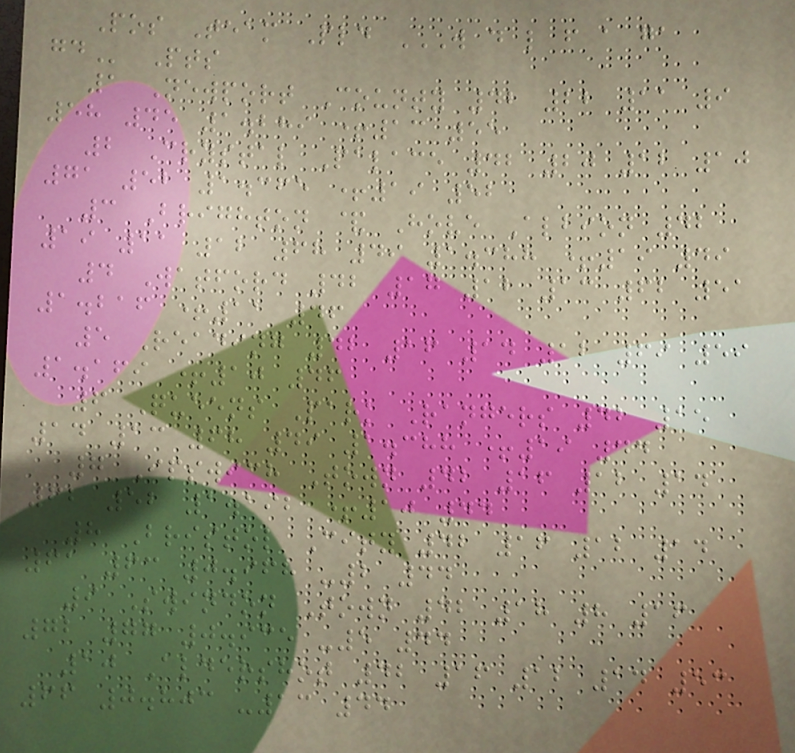Pos Team Pld W D L F A GA
GD Pts
1 Newport County 42 22 11 9
58 45 1.289 +13 55
2 Crystal Palace 42 20 12 10
71 52 1.365 +19 52
3 Brighton & Hove Albion 42
19 11 12 68 49 1.388 +19 49
4 Watford 42 17 12 13 62 51
1.216 +11 46
5 Reading 42 16 14 12 69 59
1.169 +10 46
6 Queens Park Rangers 42 15
14 13 68 49 1.388 +19 44
7 Ipswich Town 42 16 12 14
62 52 1.192 +10 44
8 Bristol City 42 16 12 14
61 63 0.968 -2 44
9 Swindon Town 42 18 8 16
72 77 0.935 -5 44
10 Aldershot 42 16 12 14 53
66 0.803 -13 44
